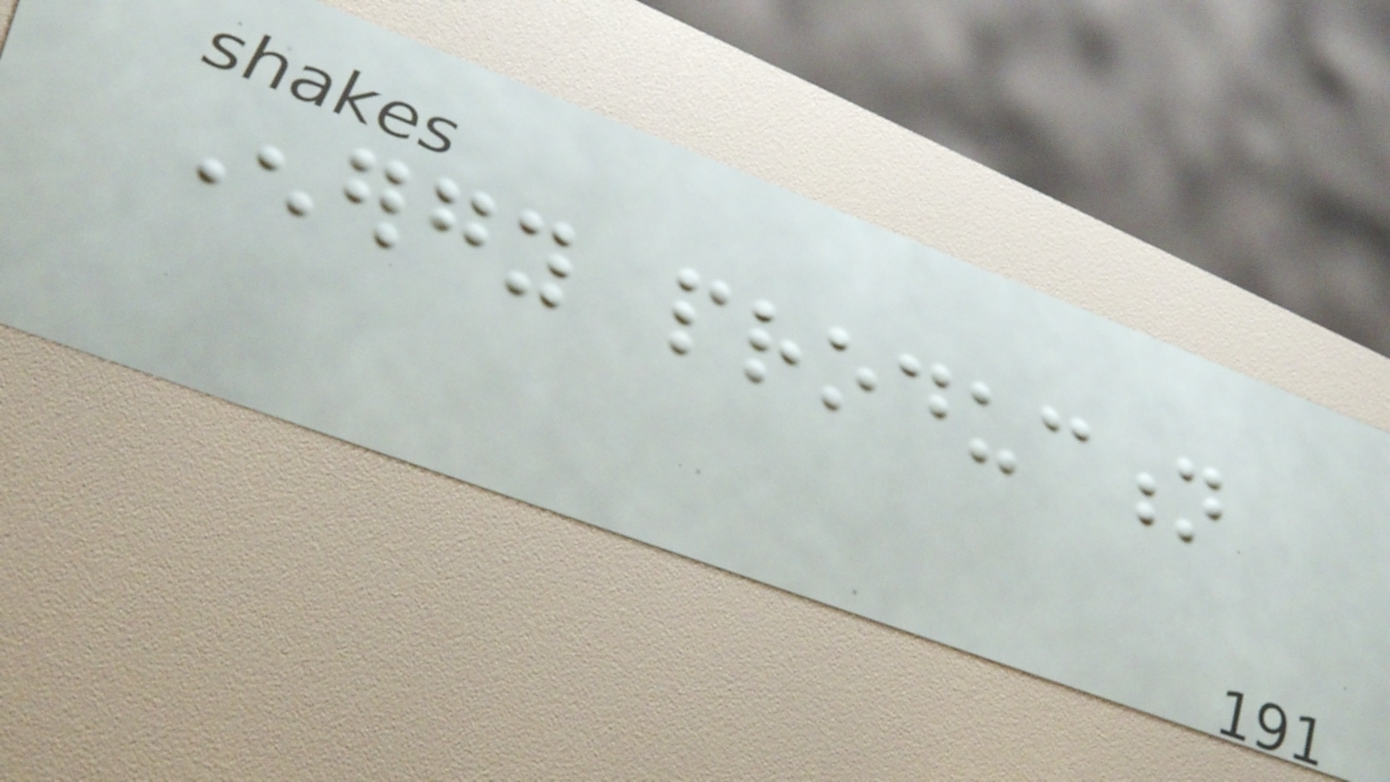Energy production
